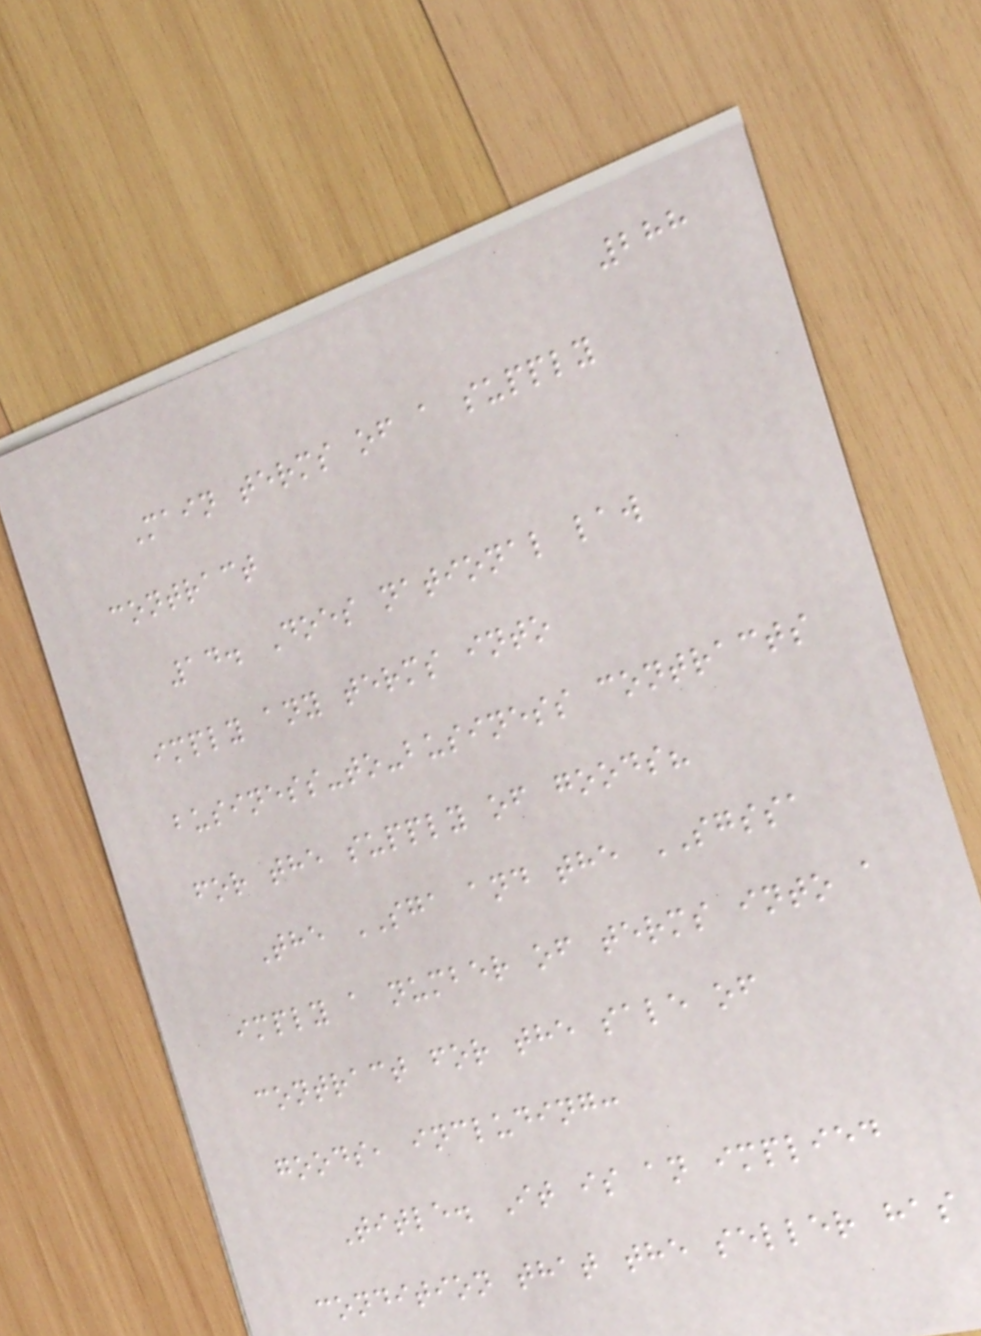288
Main terms of a supply
contract
14. Does national law
imply any terms into
business-to-business contracts
for the supply of goods?
The SGA and the SGSSA
imply a number of terms into a
contract for the sale of
goods, including:
Title. It is an implied
condition that the seller has
